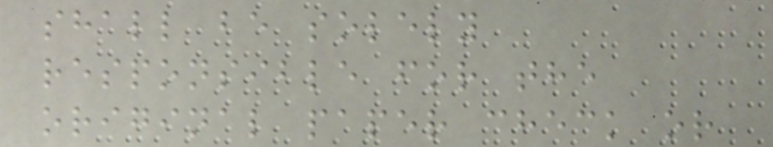shall be solely
responsible for the
original paper check or
